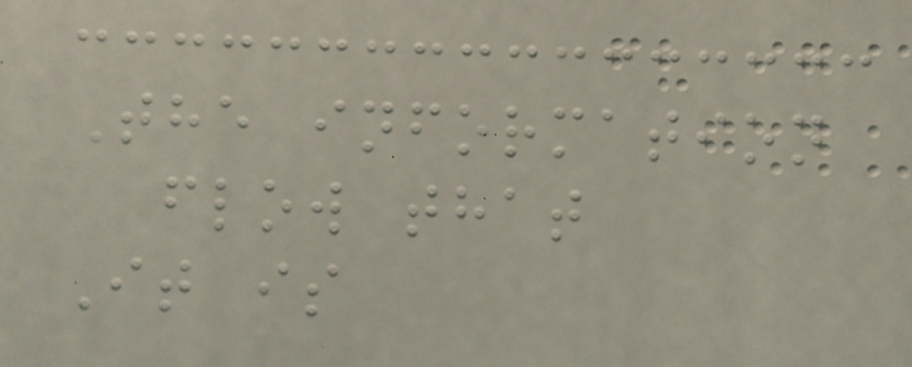The information
flow that
It is
